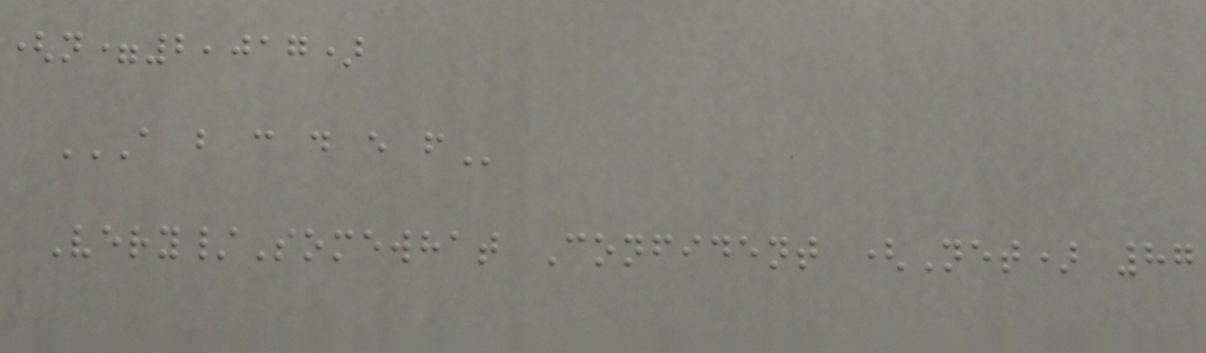(n=2,017)
A B C D E F
Very/Somewhat Confident (Net) 87
